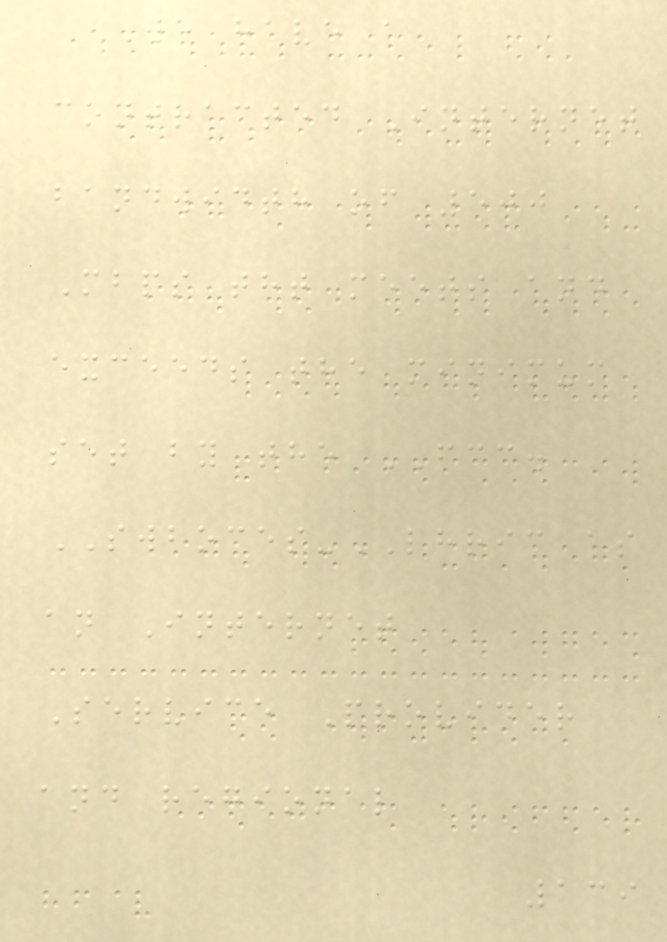We have a
contracted Internet
bandwidth of 500
Mbps tht meets and
exceeds the minimum
set by the FCC.
SWBOCES-LHRIC as
an Internet
Service Provider
and regional
139
